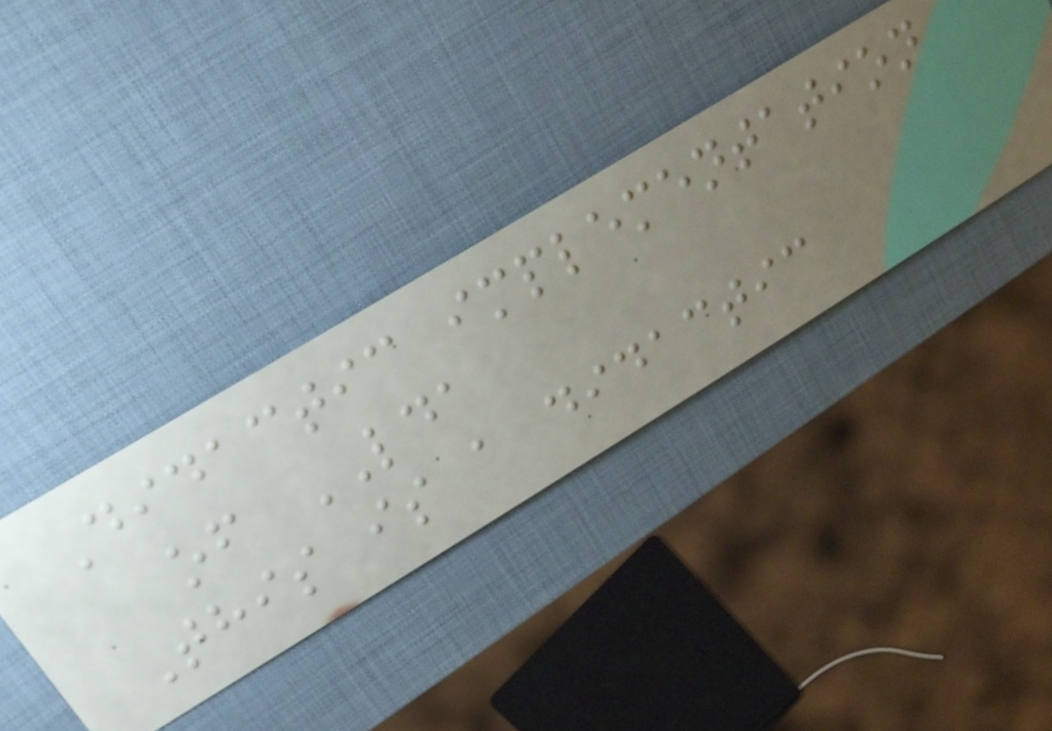Didactic implementation
of LDA
This is a didactic
